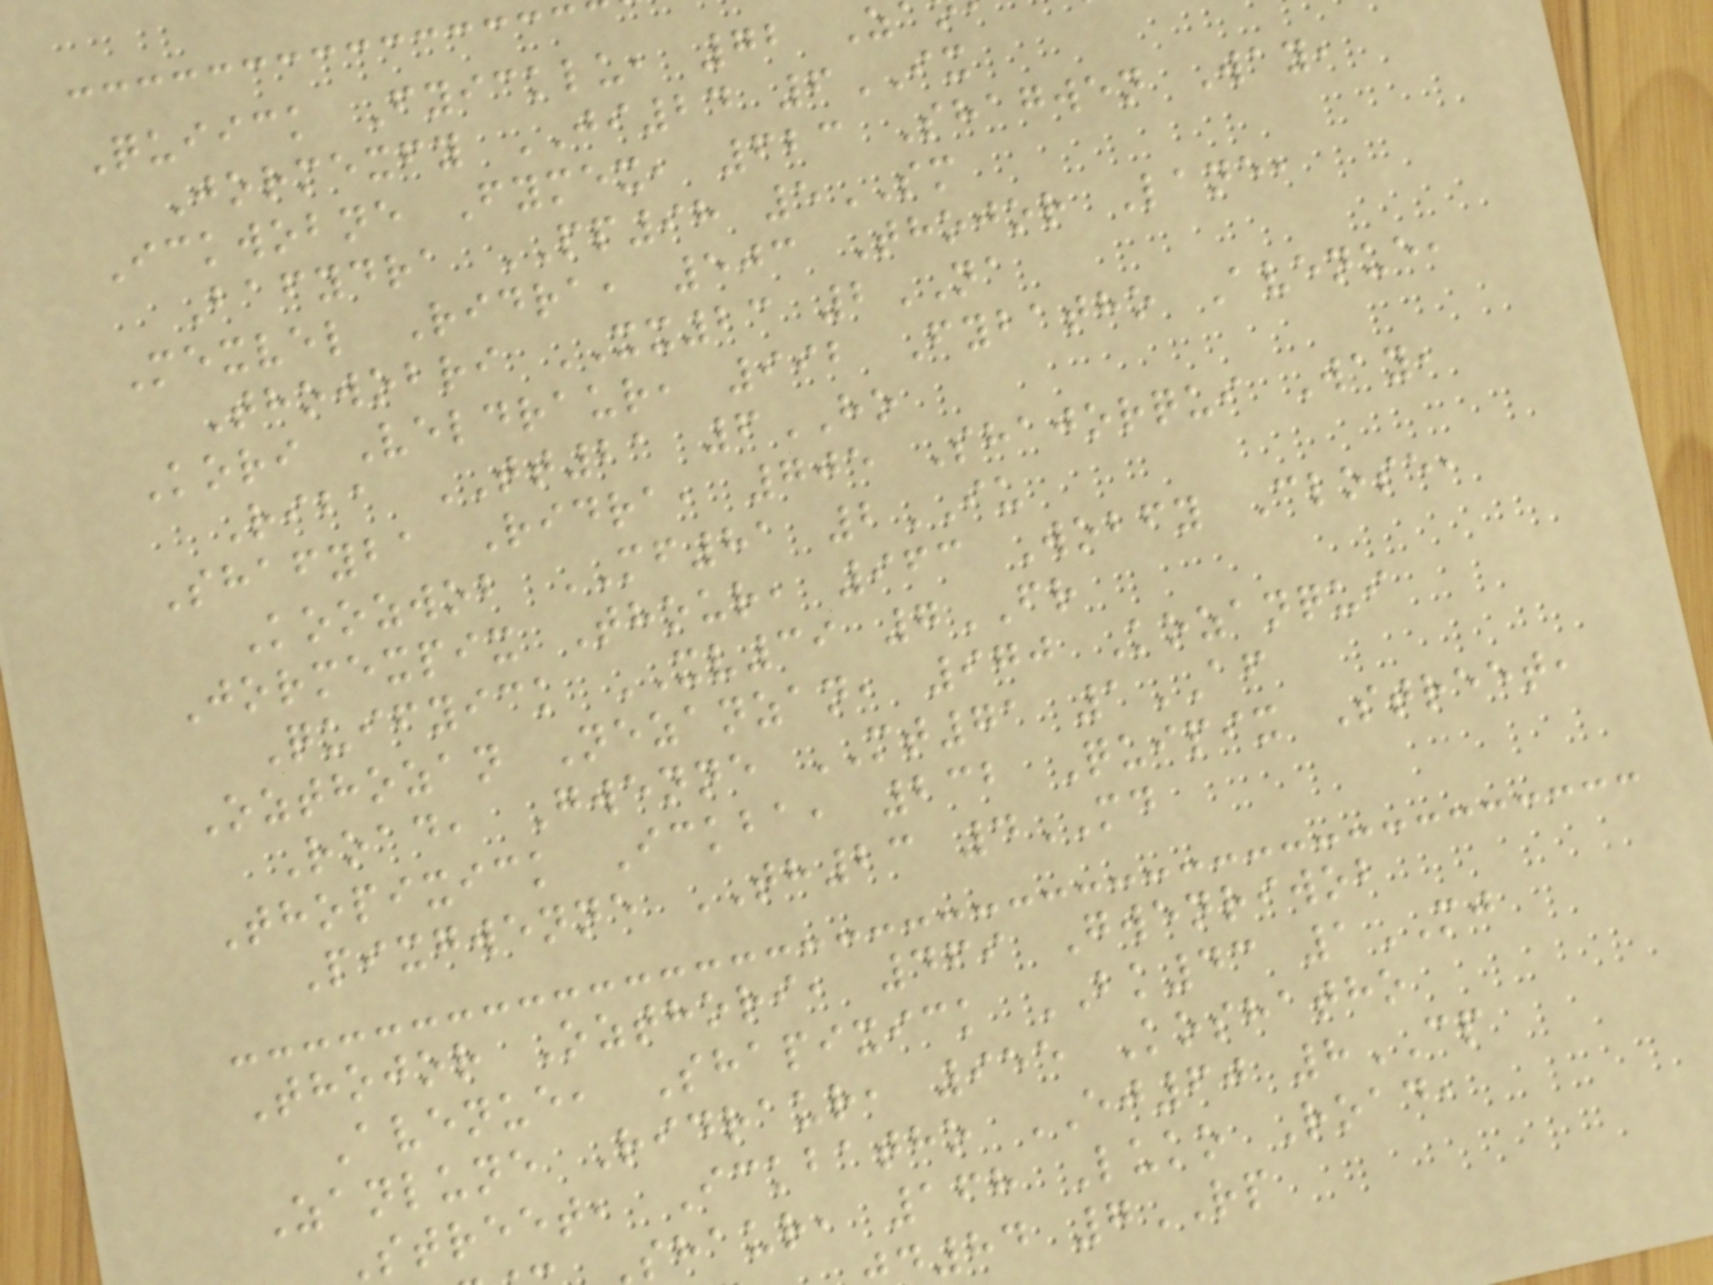Quiick Fyicklu, 72 Z
Jormexfy JI24 6IX
Ickwobne Fymex, 623 Shagwen Way,
Bafydra PP98 5SM
Mexvel Ridra, 503 Thojor Lane,
Thowobri XX23 2NA
Kori Veldraur, 992 Fybatho Avenue,
Riba TT21 6HO
Shafyba Ridra, 705 Shajorqui Way,
Koozwob MF81 2IU
Jormexpix Thour, 963 Wobfy Close,
Quifyick XV39 7FR
Ozthozan Nezanzan, 970 Kozanqui
Road, Gwenne MT71 1AF
Thopixick Ickba, 232 Quipix Street,
Pixgwenne TH23 4MD
Thojor Ozthori, 469 Gwenriwob
Avenue, Shapixick BK43 1MJ
Zanlune Ridraur, 955 Koshatho
Street, Ickbatho EJ60 8CP
shaur, 168 Luko Road,
d84 7RP
